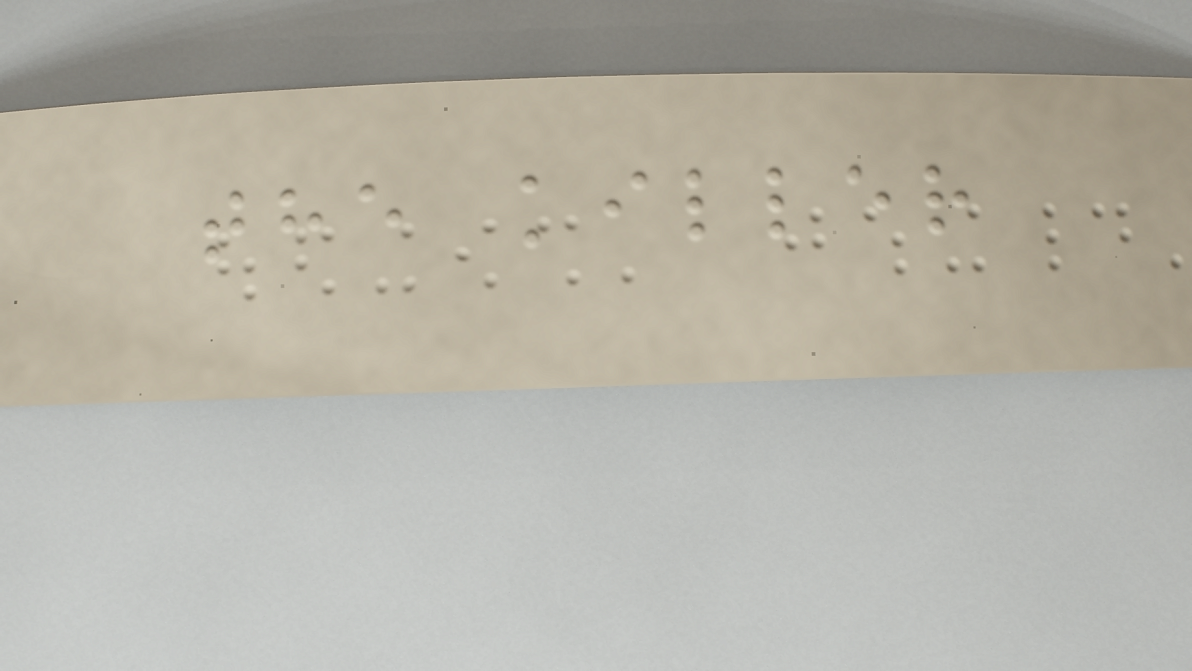the killer
